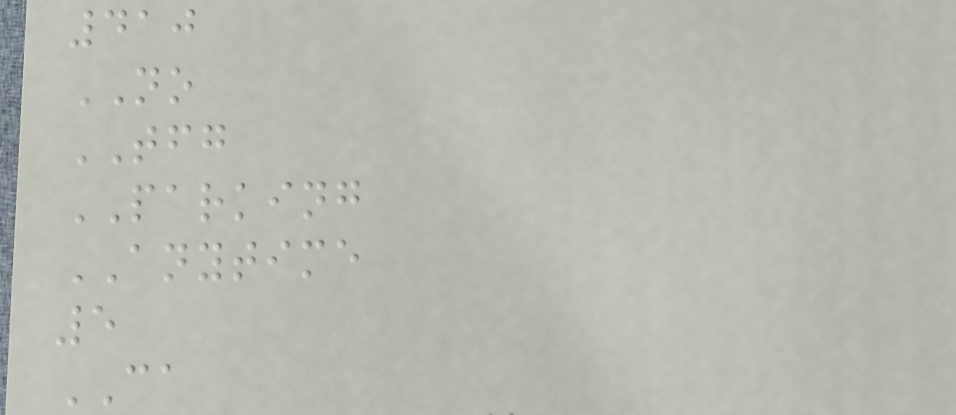410
NO
TFG
PARKING
ANYTIME
5
CA
